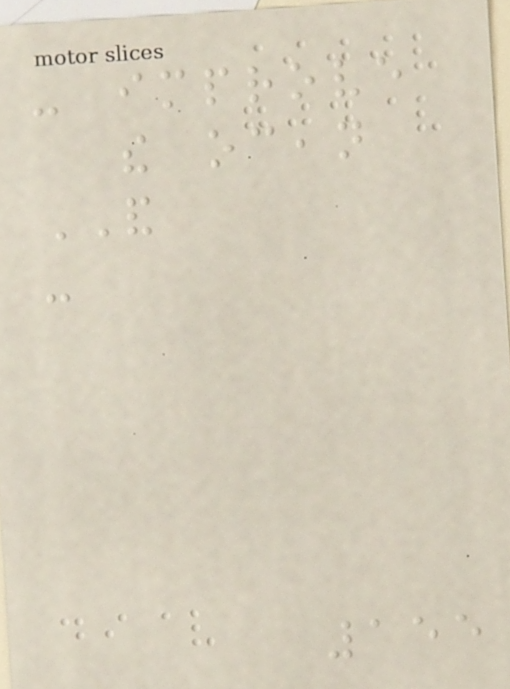- improve
the ocean
AND
-
155
